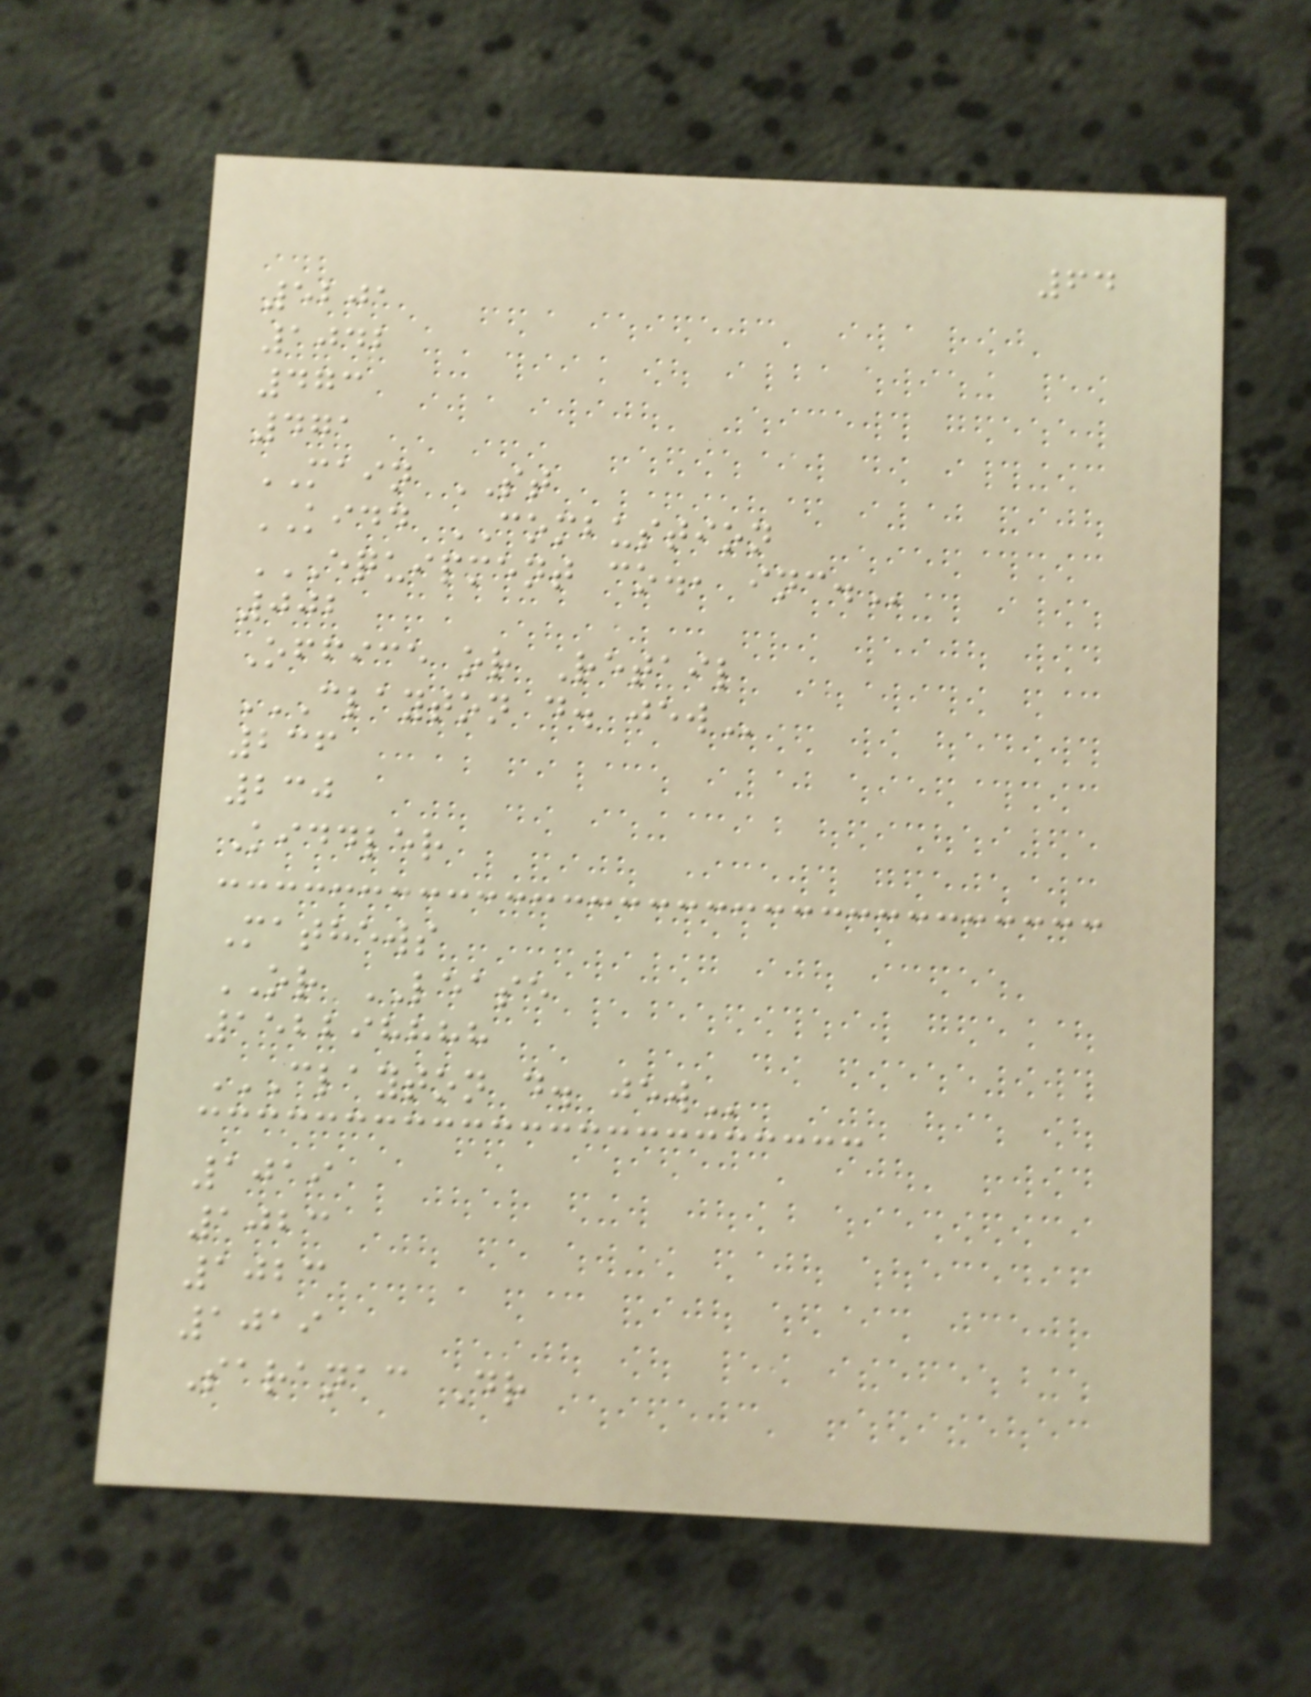64
5201
1042
473
471
MAIN ST
KIDD COMBUSTION
EQUIPMENT CO., INC.
002
Office or Retail
CLAYTON D. JEW
236
230
Kiddler
Mathews
OR LEASE
152298888
CLAYTON D. JEW
1019
1023
1023
1019
Saranac Dr
